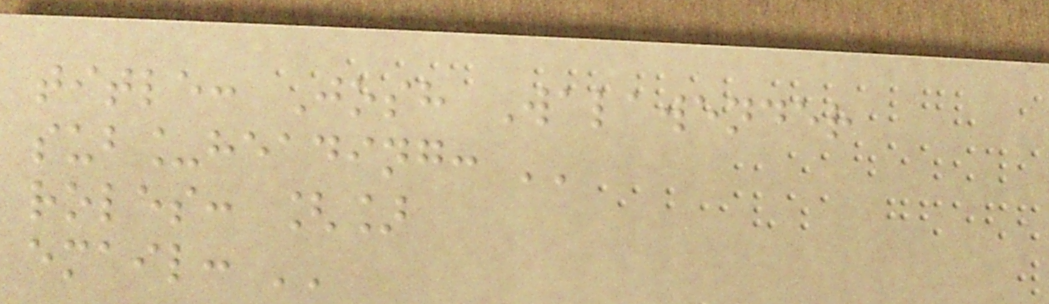title: Josh Walawender
sub_heading: ''
roles: []
email: ''
